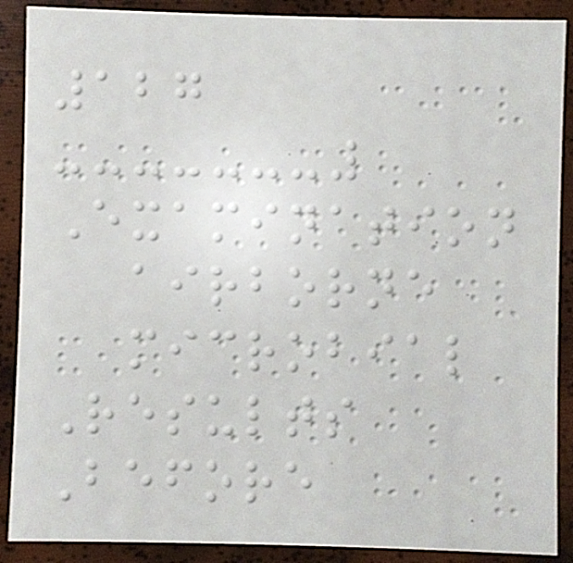127
Examination
airborne
microbial
Results
Before
